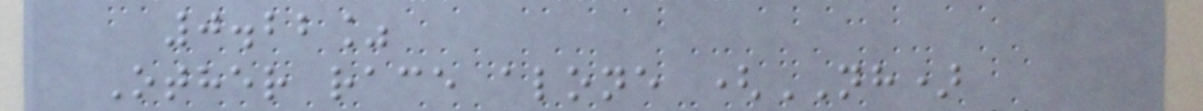0.22%
Other race alone (NH)
